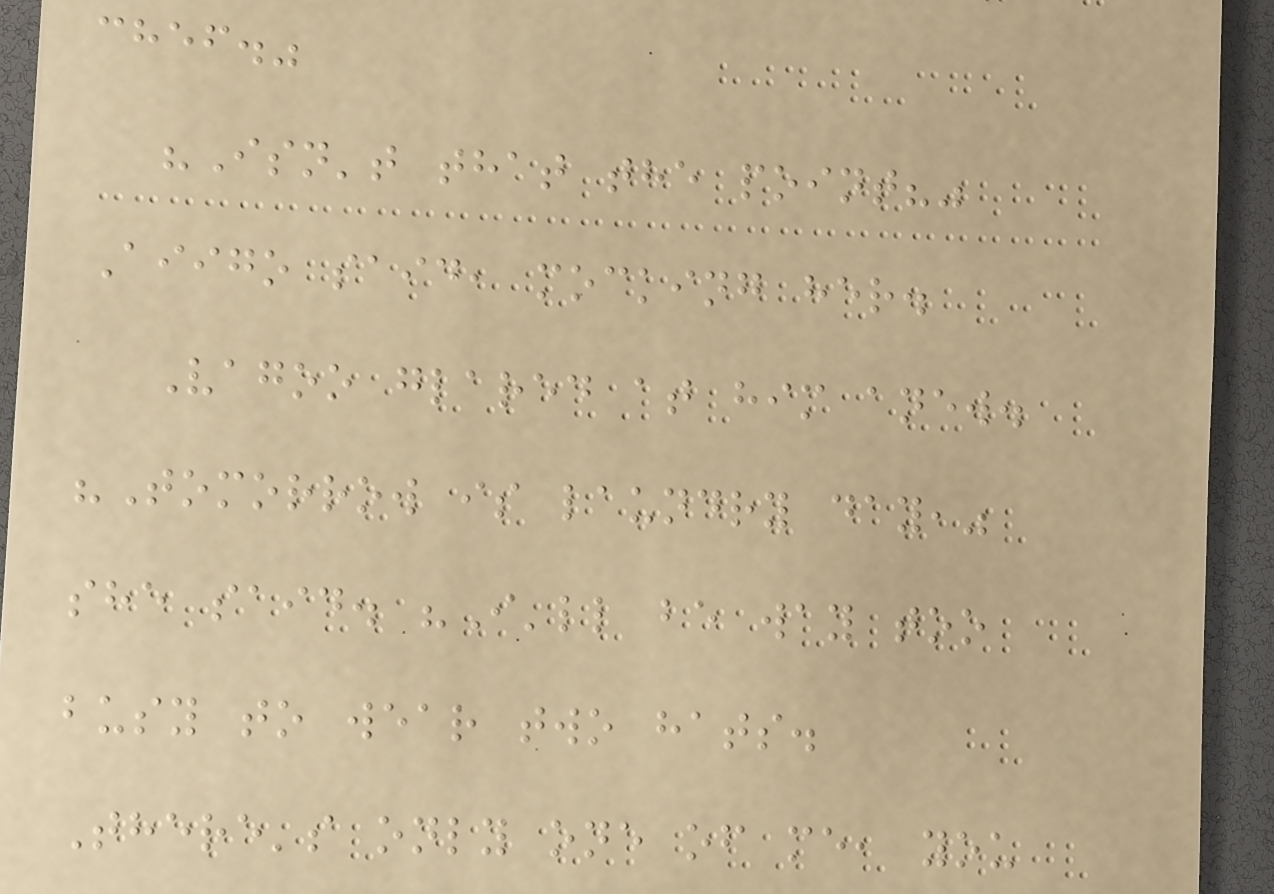chef."
"Isn't that the point?"
Aiigo said, mocking her.
Vagoo glared at him anew.
"Tomorrow is laundry day,"
she said. "I'll be way too
busy to wear two hats.
There's only one of me, you
